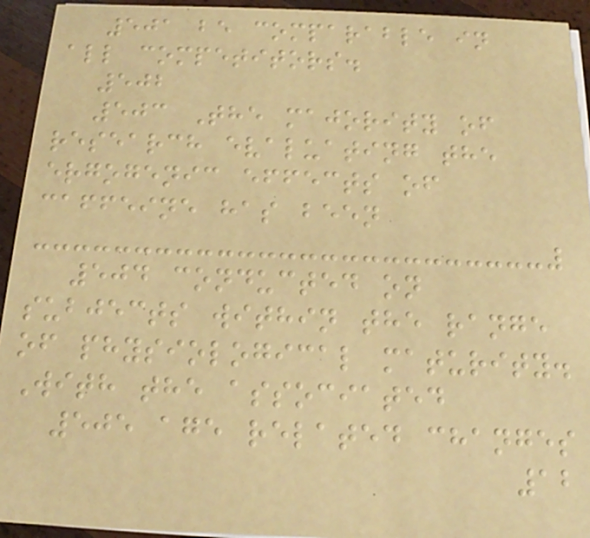501 be comparable in
all competitors.
502
503 The majority of
research evaluating the
ergogenic effects of
caffeine has been
504 conducted on
subjects within the range
of physiological maturity.
With the associated
505 age related changes
12
